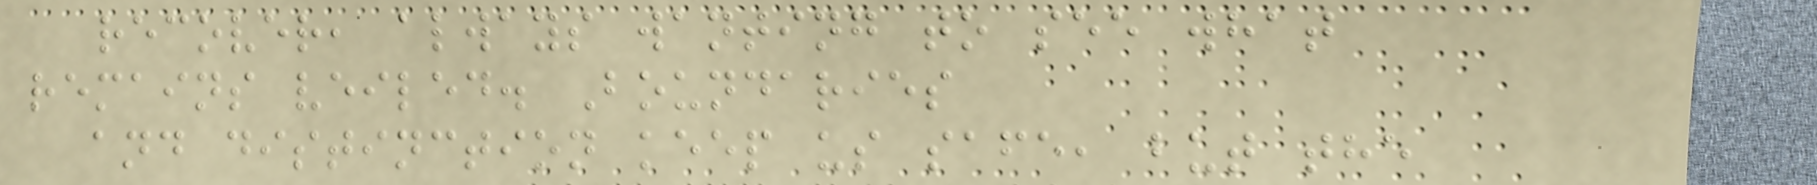recover, always wanting to see what
remains veiled. Boundaries
and distinction keep us safe, but the
